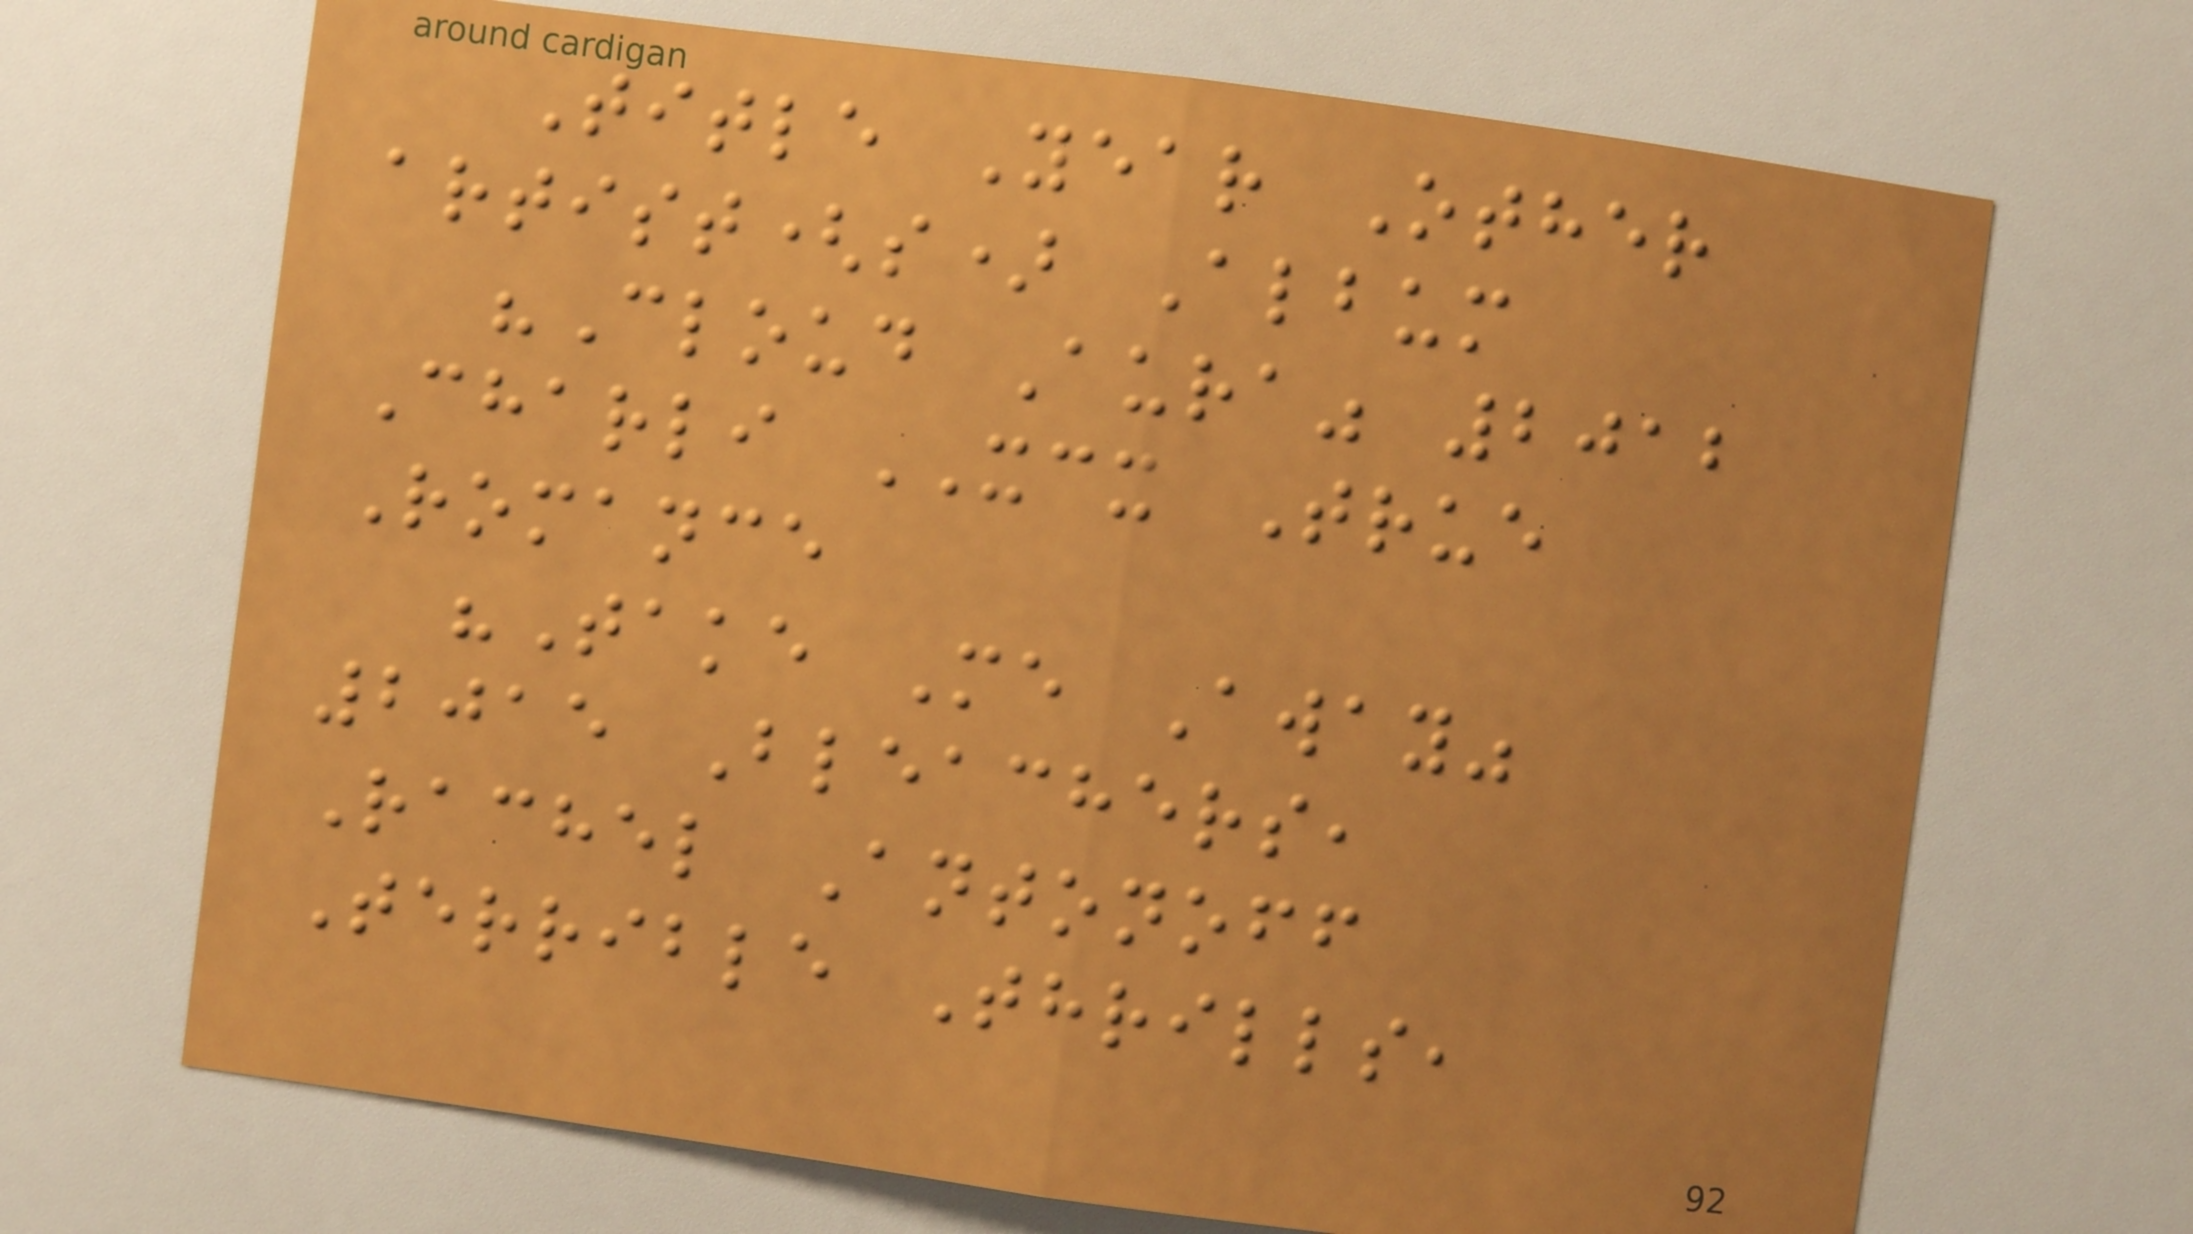Title Year Other
artist(s) Album
"Cloud Aura" 2012
Charli XCX True
Romance
"Take Me Away"
2015 Bleachers,
Rachel Antonoff
Terrible Thrills,
